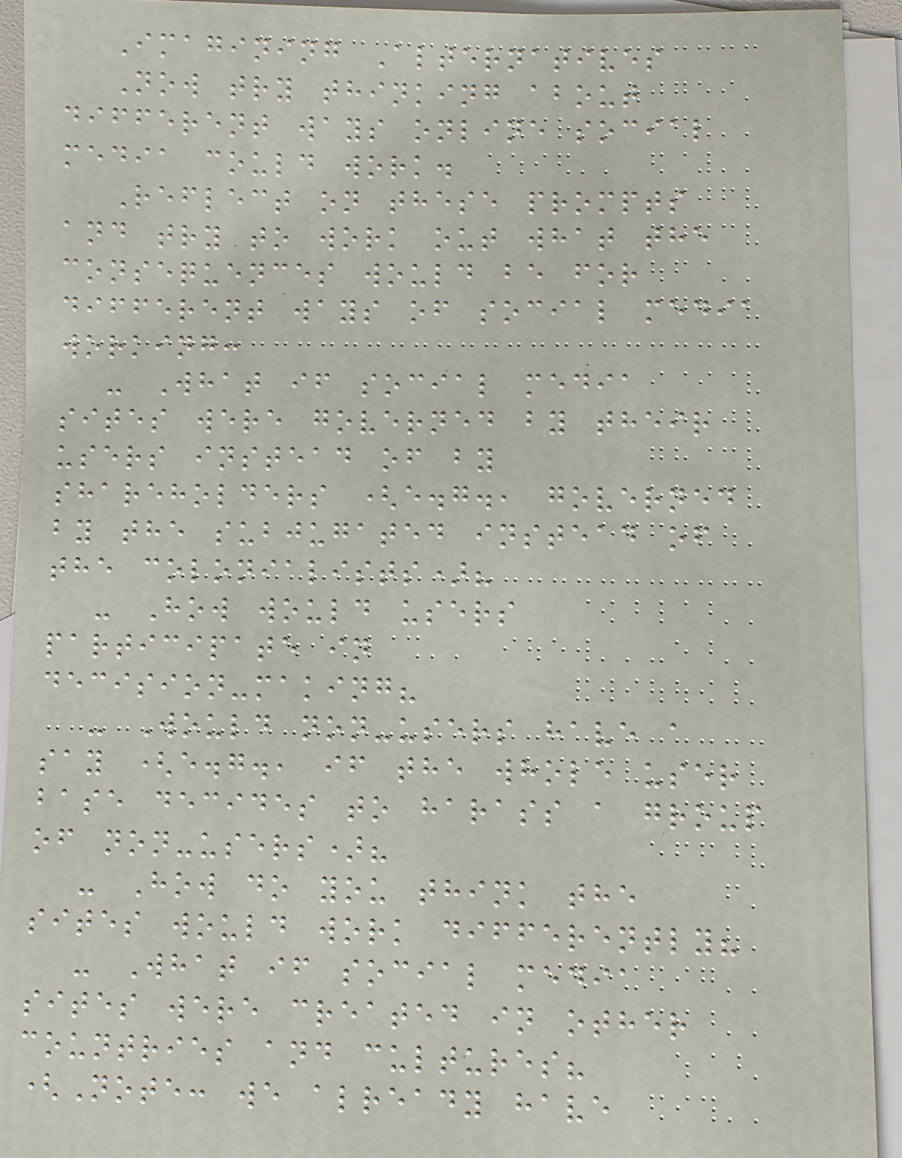Imagining Alternatives
Now try thinking about
different ways online social
media could work.
Reflect on these prompts
and try to work out what the
consequences would be for
different ways of social media
working:
- What if social media
sites were governed by their
users instead of by
shareholders (e.g., governed
by the subjugated instead of
the colonialists)?
- How would users
participate in
decision-making?
- Would non-users have a
say (e.g., if the whole user
base decides to harass a group
of non-users)?
- How do you think the
sites would work differently?
- What if social media
sites were created in other
countries and cultures?
(Note: we already have
